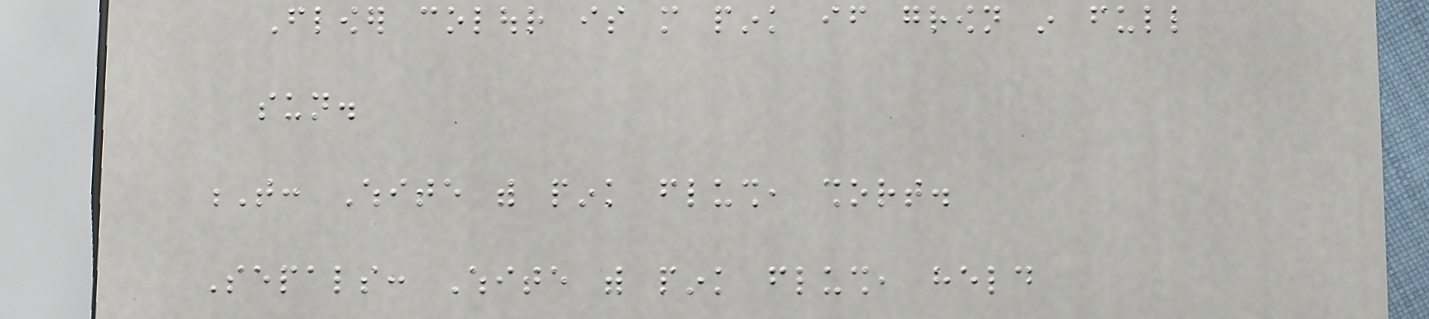Flower colour is more pink if grown in full
sun.
T: White with pink flush, short.
Sepals: White with pink flush, held
